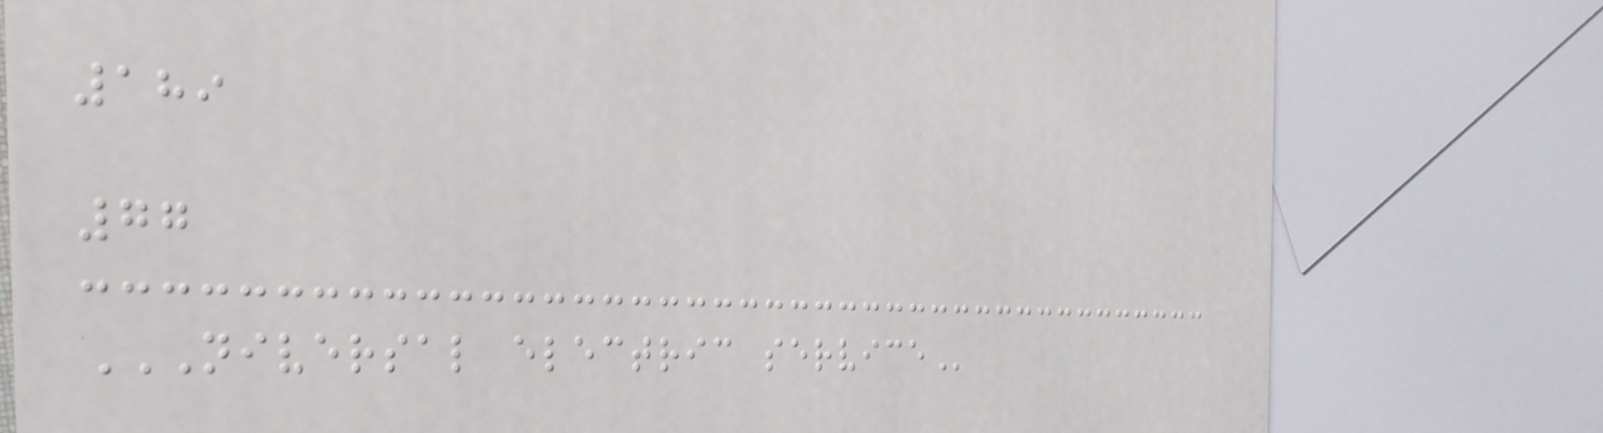189
77
NIVERSAL ELECTRIC SERVICE
